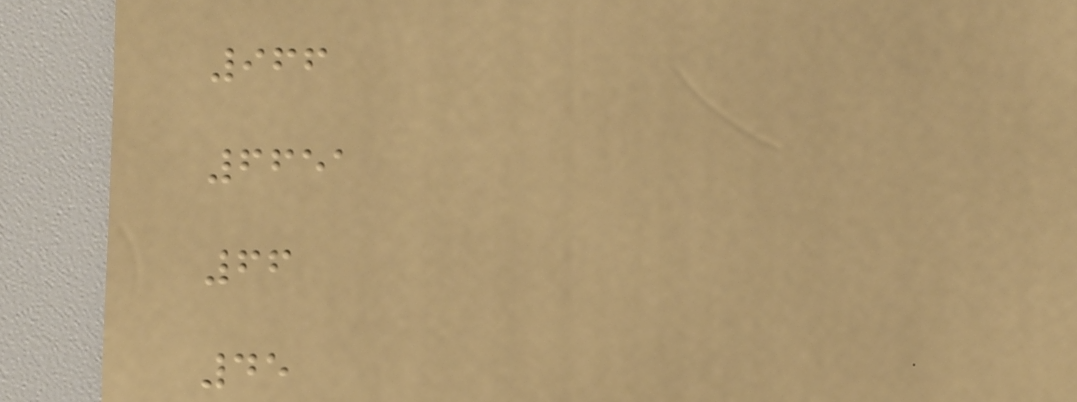966
6651
66
45
